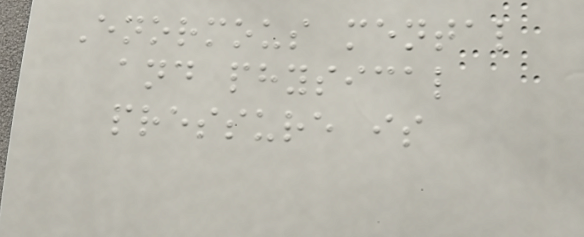Enormous mental
and physical
pressure is
